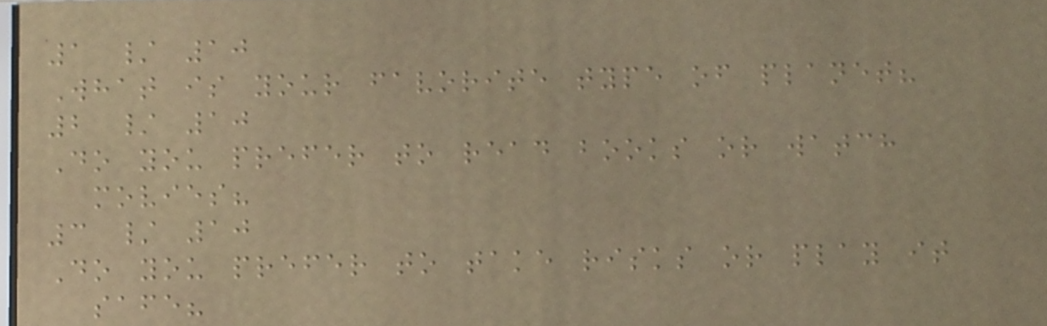1 / 10
What is your favorite type of planet?
2 / 10
Do you prefer to read books or watch
movies?
3 / 10
Do you prefer to take risks or play it
safe?
